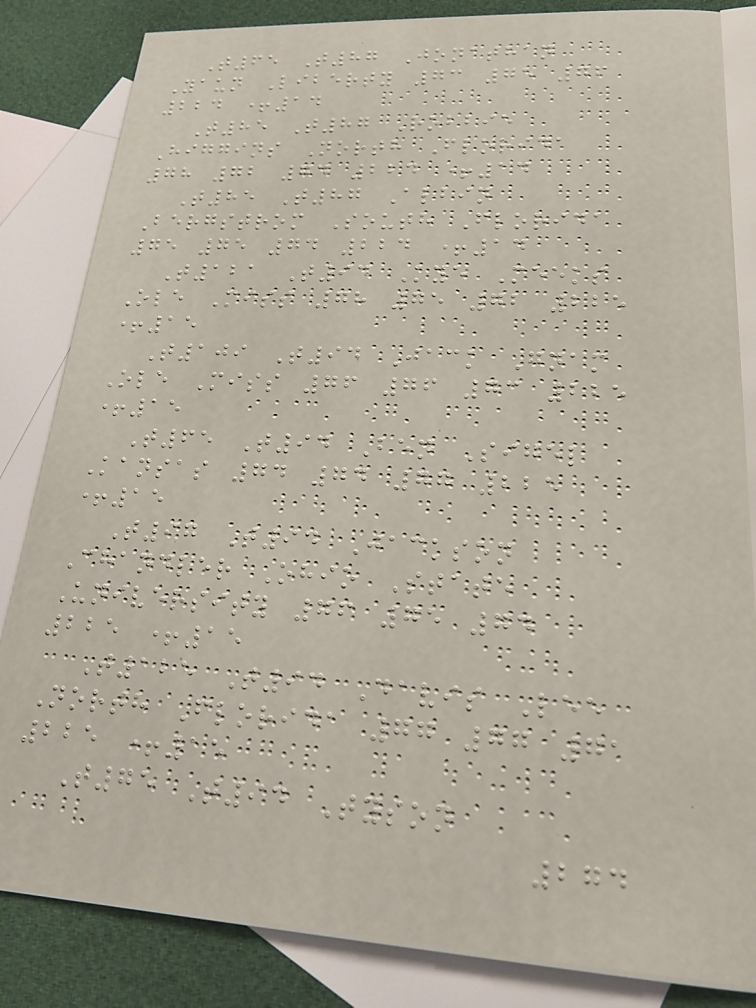T65 T87 Jonathan
Yaun Liberty 73 75 76
224 +14
T85 T87 Robbie
Higgins North Florida
78 72 74 224 +14
T85 T87 Albin
Bergstrom South Florida
75 75 74 224 +14
T121 T94 Kye Meeks
Ole Miss 78 75 72 225
+15
T109 T94 Jack Gnam
Ole Miss 76 76 73 225
+15
T65 T94 Ben Sigel
Kansas 74 74 77 225
+15
T97 T94 Jackson
Chandler Ohio State
University 76 75 74
225 +15
T125 T94 Davis Lee
North Florida 77 77 71
225 +15
T75 T94 Tyson
274
